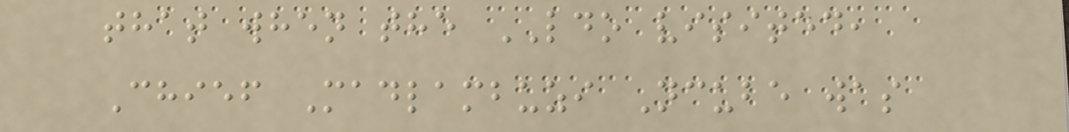that when the LDO visited,
Chief Madlambuzi Ncube was
